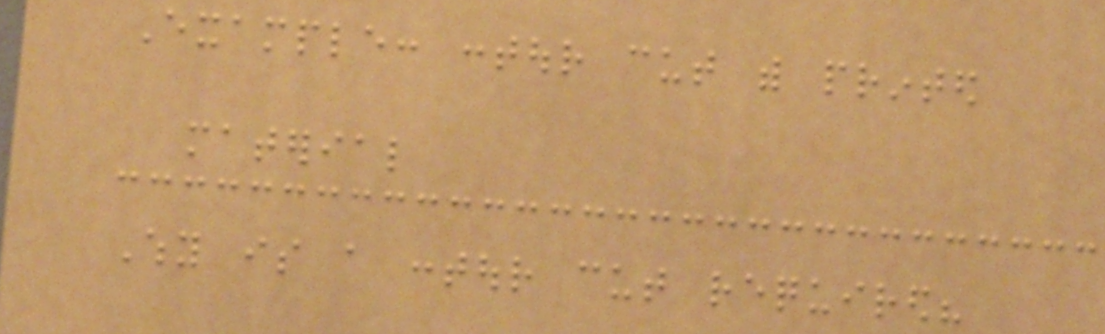Example: contour cut with printed
material
Why is a contour cut required?
